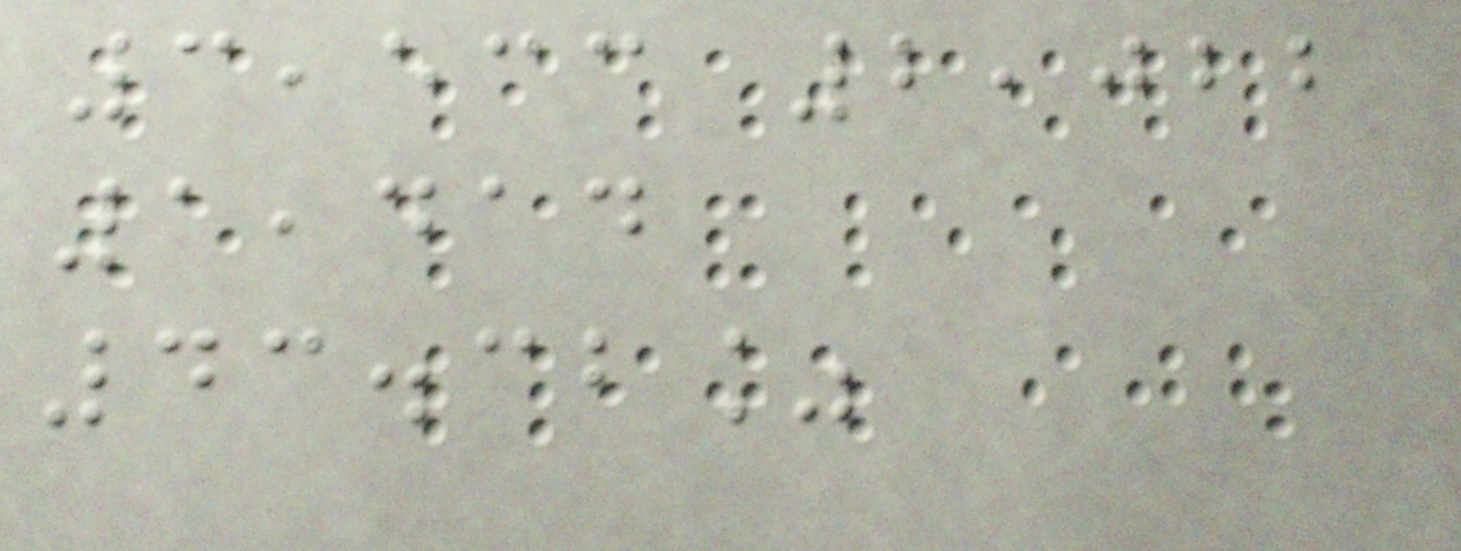3,533 2,022
1,414
43.32%
